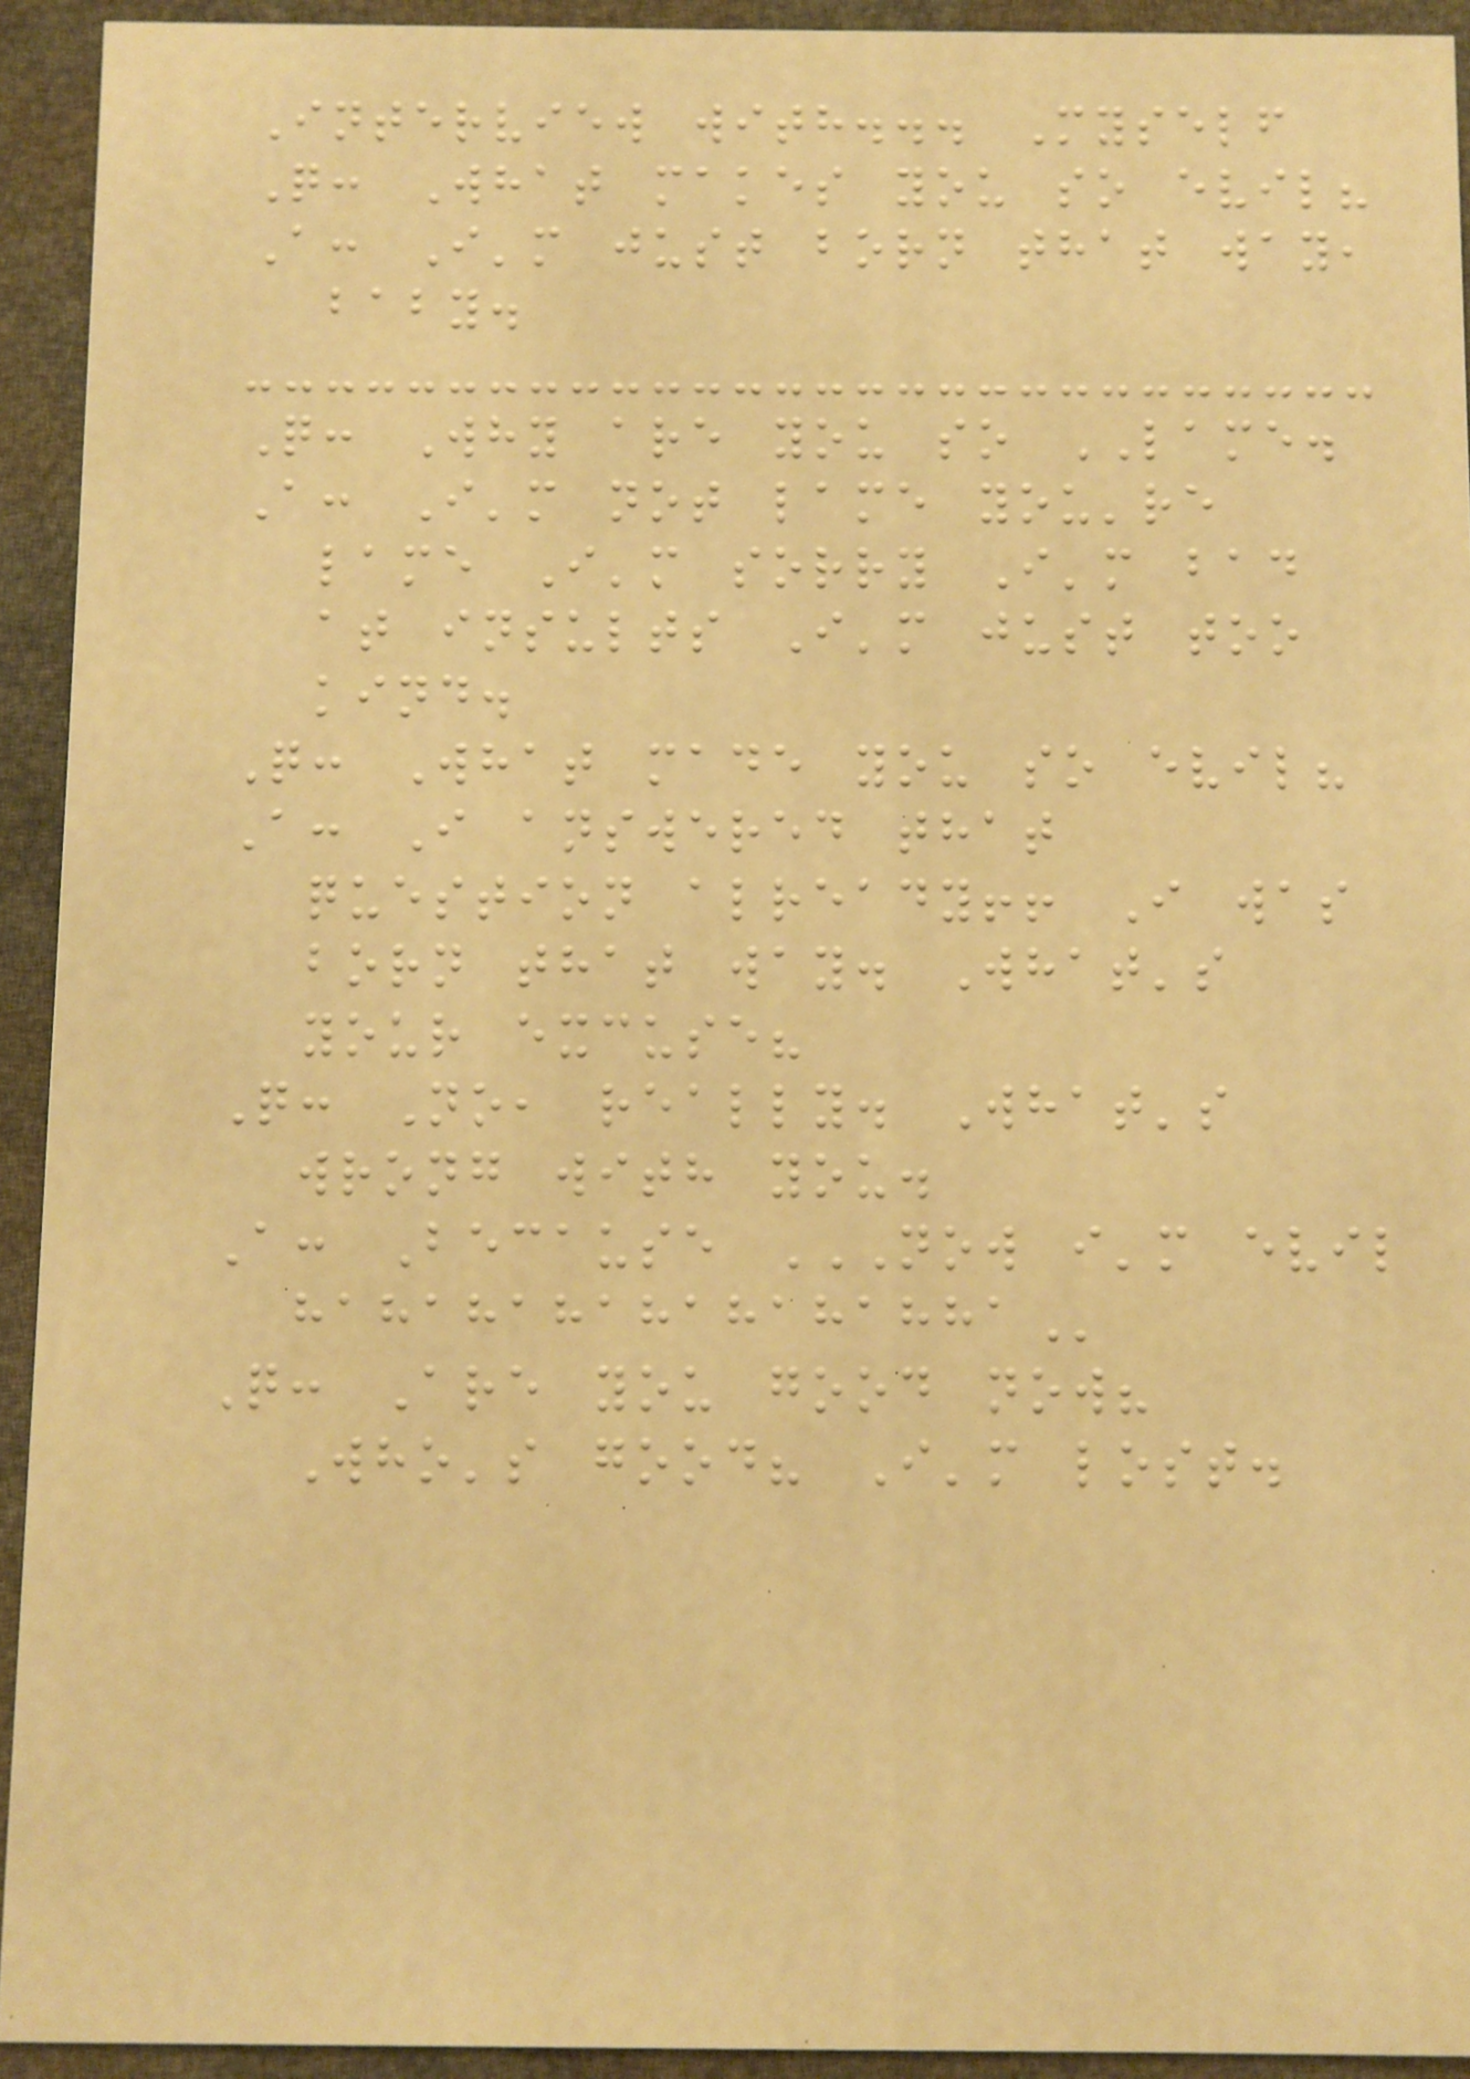Interview with... Myself
Q: What makes you so evil?
A: I'm just born that way,
baby.
Q: Why are you so LAME.
A: I'm not lame you're
lame I'm sorry I'm bad
at insults I'm just too
kind.
Q: What made you so evil?
A: I answered that
question already!! I was
born that way. What's
your excuse?
Q: No, really. What's
wrong with you.
A: Because NOW I'M EVIL
HAHAHAHAHAHAHAHHA
Q: Are you good now?
Who's good? I'm lost.
